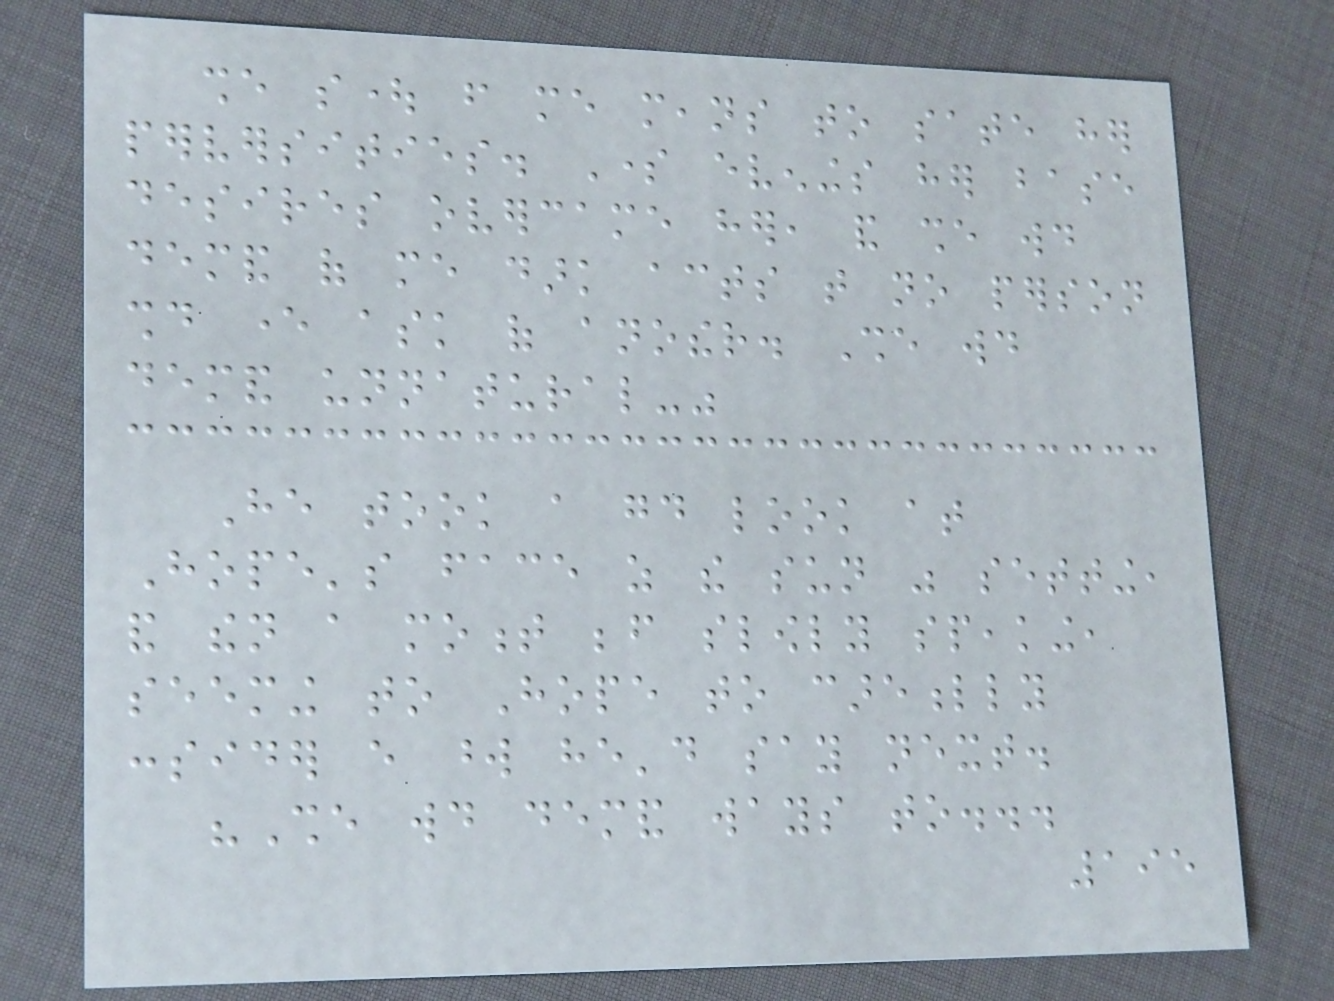she sought from me means to sate her
perversities. Some evenings her base
desires overcame her, and she would
demand of me dark acts that no person
should ever ask of another. She would
demand unnatural-"
He took a good look at
Hope's face as the sun was setting,
and then a moment before slowly speaking,
seeming to Hope to carefully
consider every word he'd say next.
"She would demand ways to...
195
